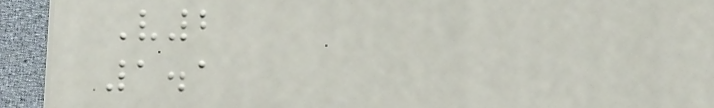V2
1.1
